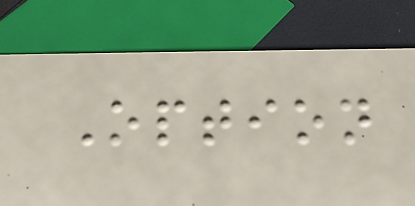Option
